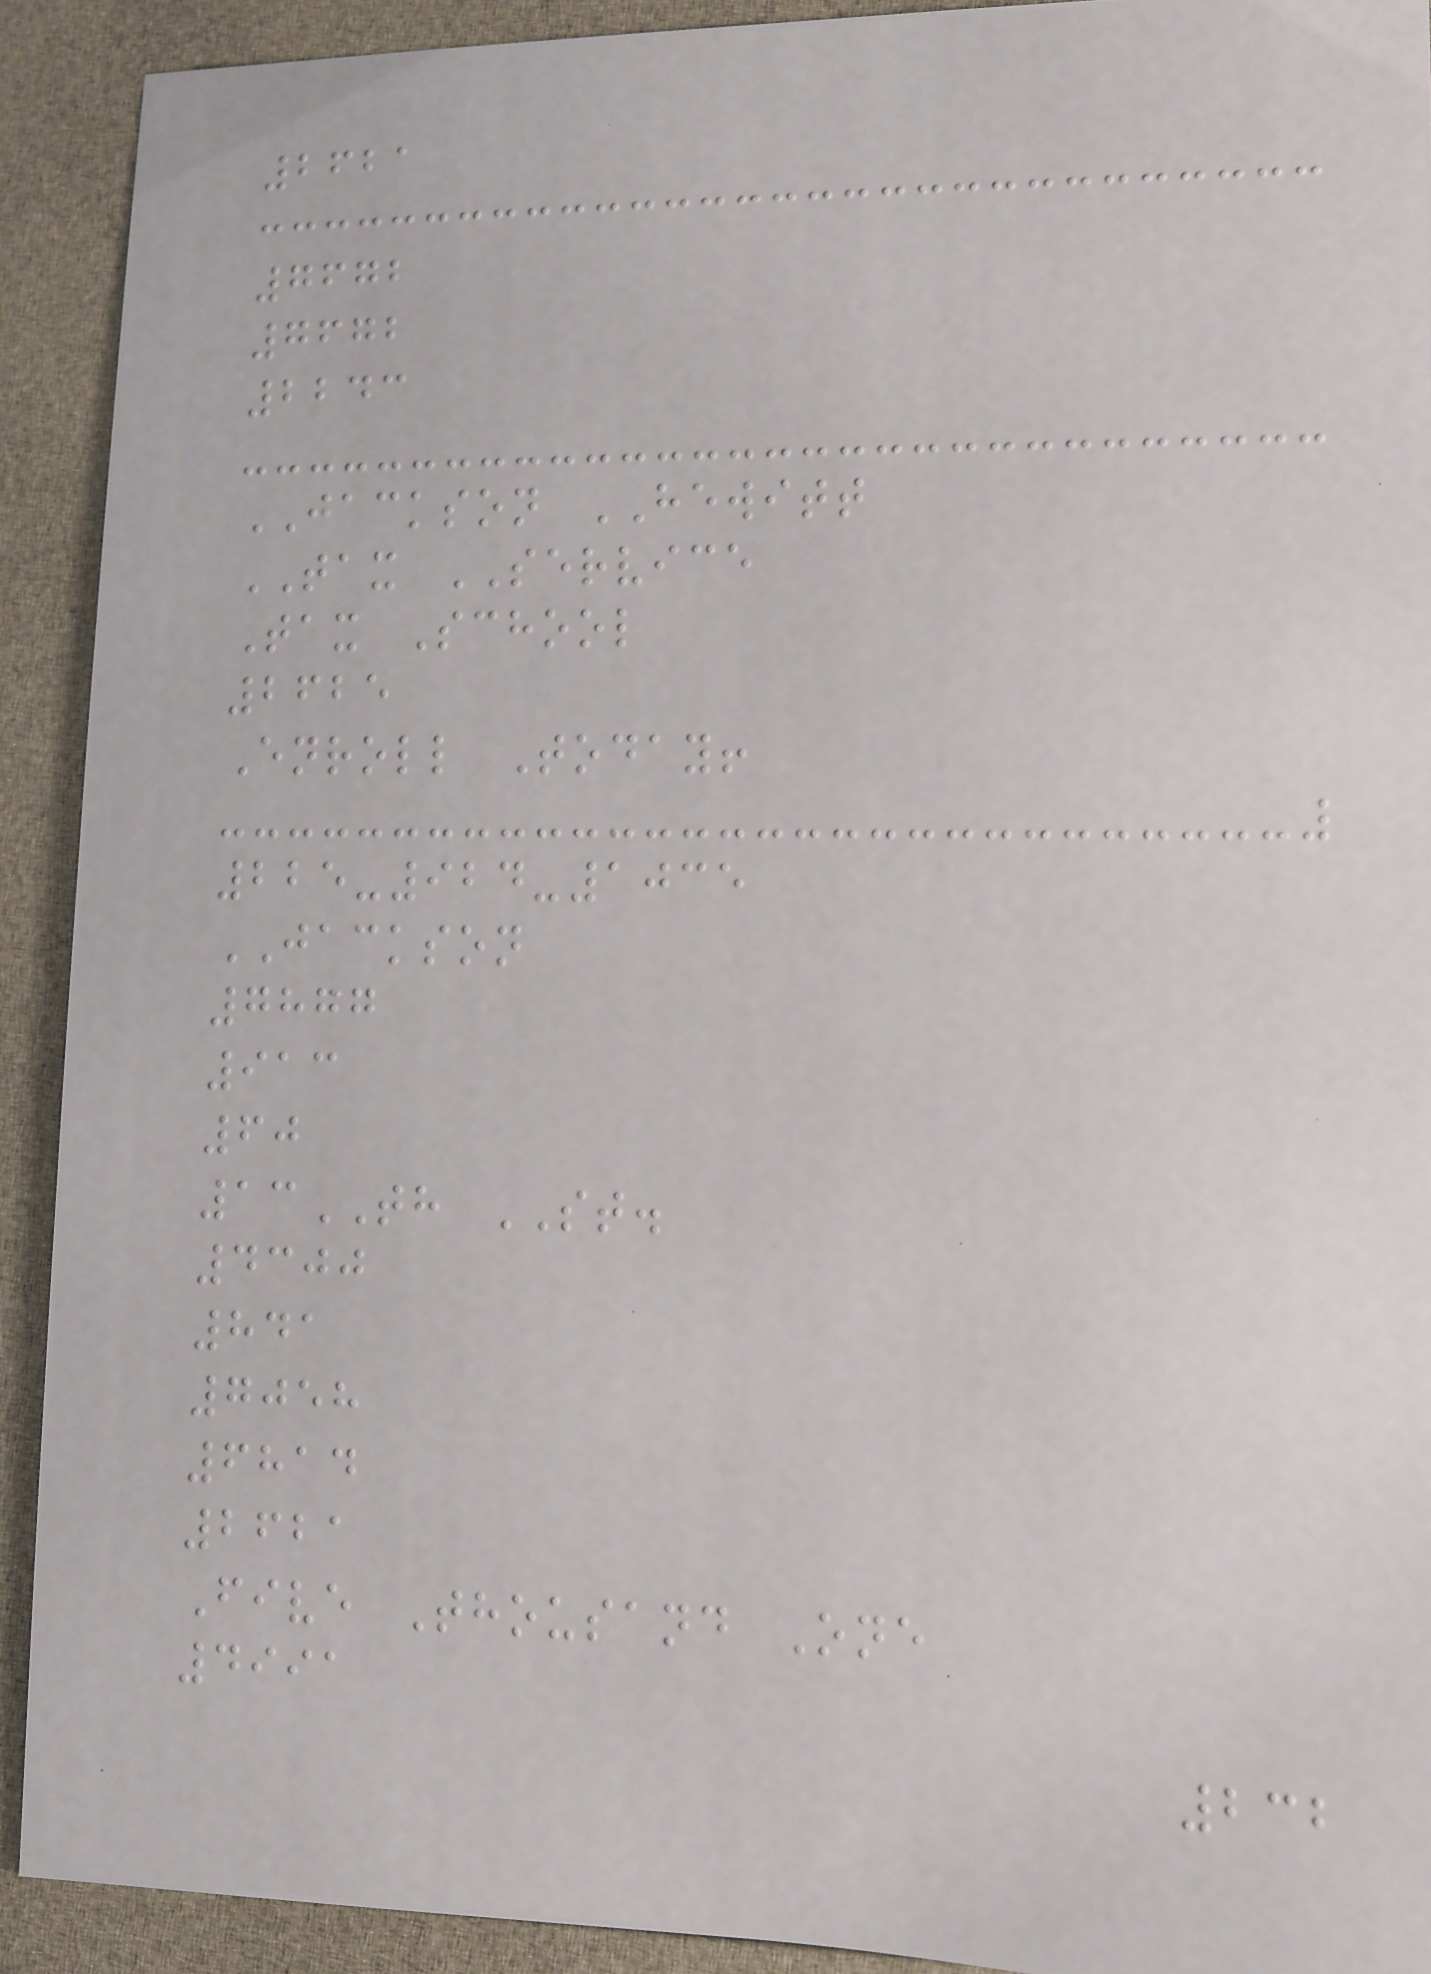2621
7672
7672
2243
JACKSON HEWITT
TAX SERVICE
Tax School
2625
Enroll Today!
225-924-1035
JACKSON
7877
913
60
13TH ST.
4300
841
7058
6814
2621
Five Thousand One
4991
232
